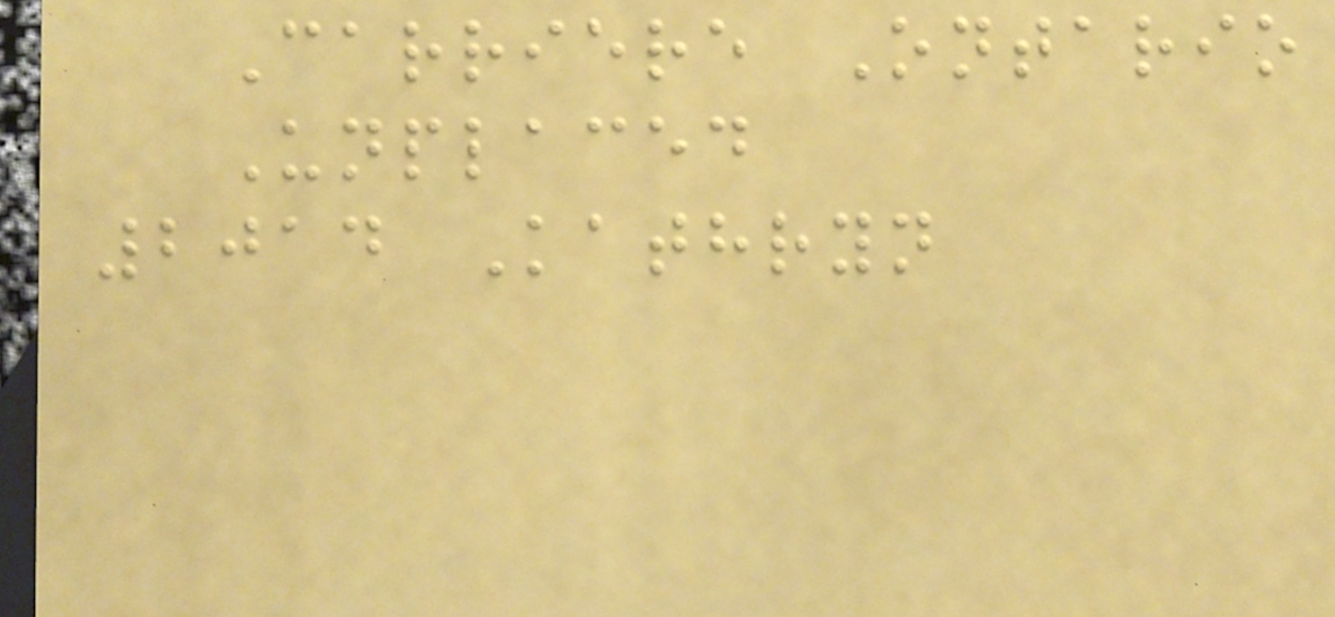Carriere Ontario
Unplaced
2014 Kathryn
